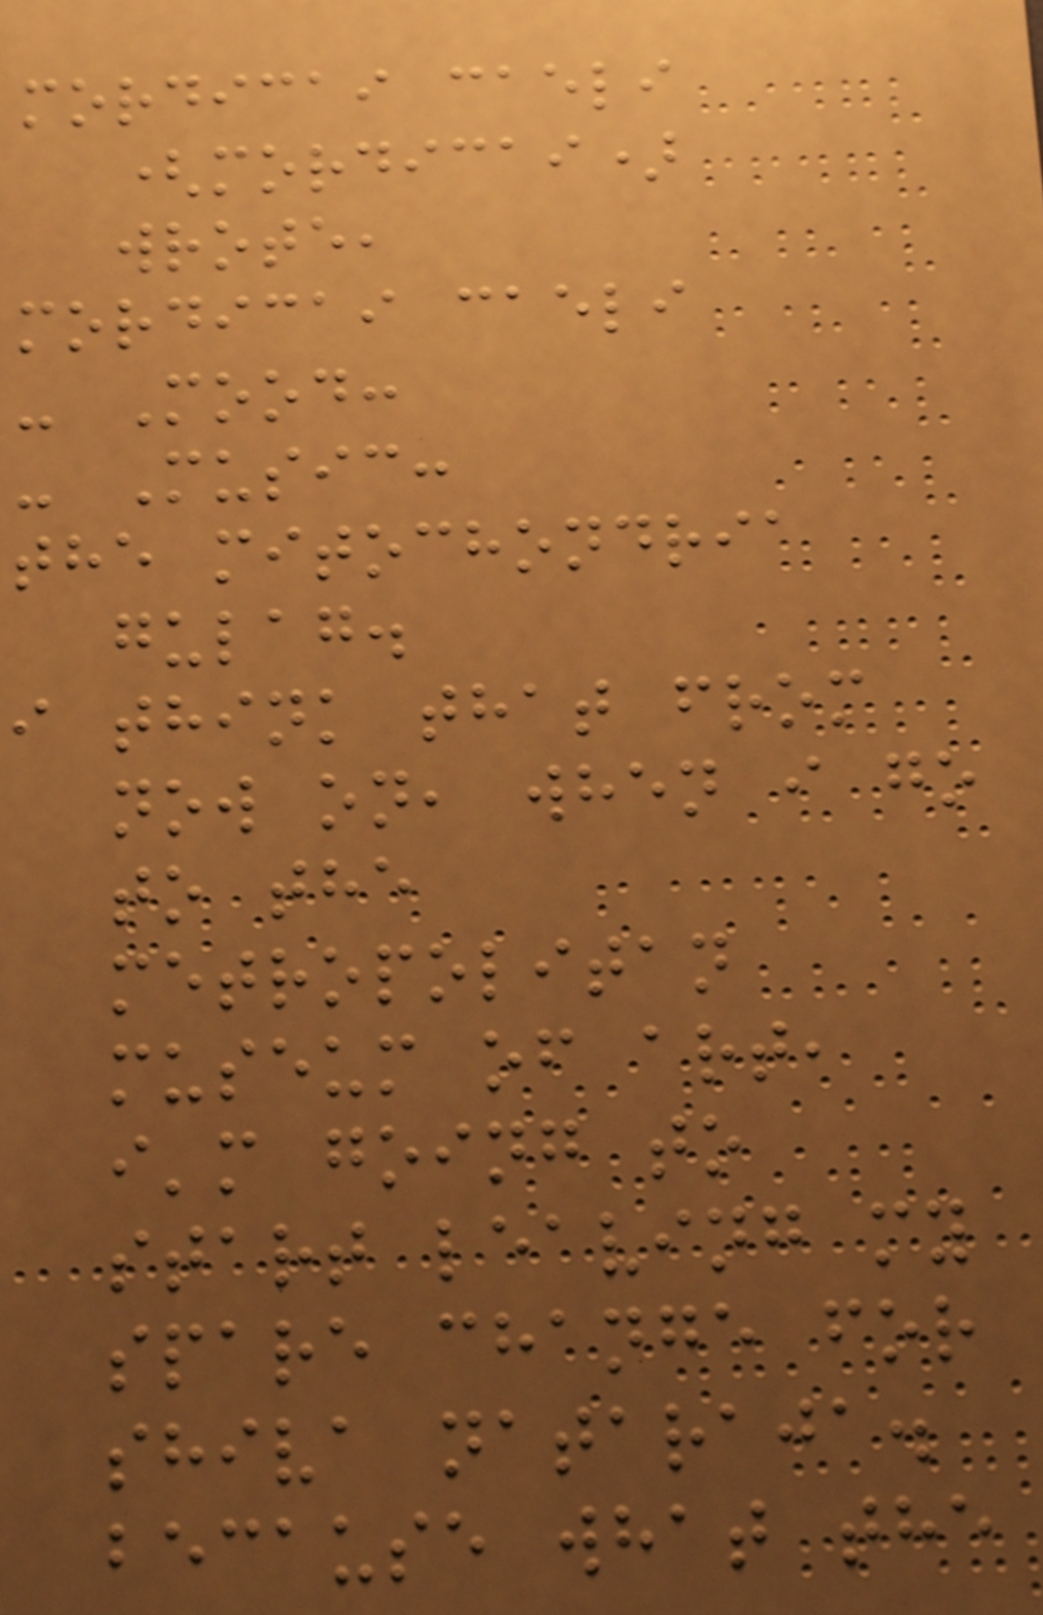mordicai caeli
(mordicai)
wrote,
mordicai caeli
- Mood:
- Music:
the mitochondria
gulag.
i think that from
now on, when i go
to the
metropolitan
museum of art,
i'm going to
start leaving my
spare change for
shiva nataraja.
because what the
